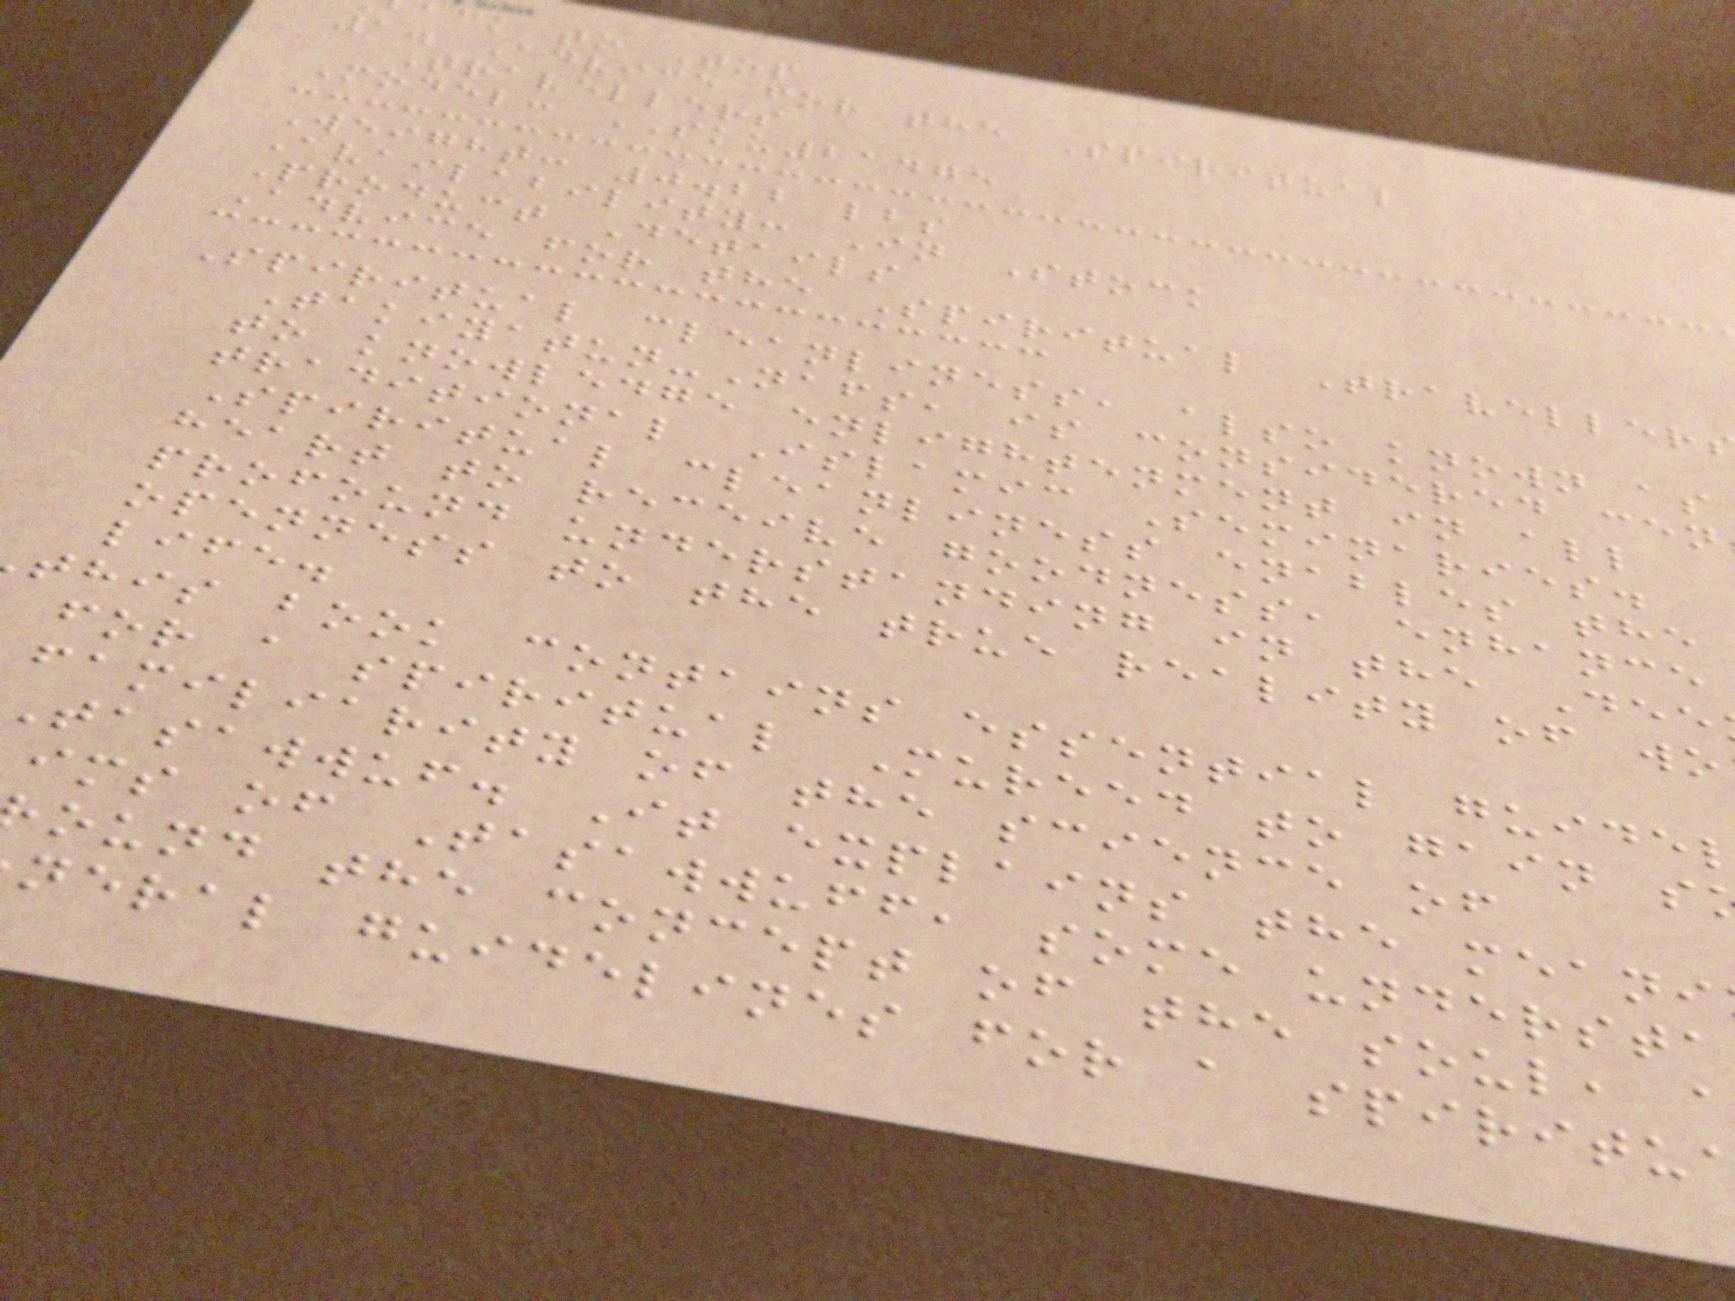ack to Top
1. Advice for the Spiritual
Travellers
Model: SKU21475
Weight: 0.22 lbs
Availability: In Stock
Product Details
Advice for the Spiritual Traveller
Spiritual cleanliness, also known as
Takiyatun-Nafs, is considered cen
to knowledge enlightenment in all
traditional Islamic Seminaries.
Spiritual cleanliness enables the
heart to receive goodness, enhance
profound understanding in the Dee
openness to the true reality of wo
life.
this book contains essential guide
for a spiritual Mureed to gain s
familiarity of the science of
tasawwuf. It explains the meani
ims of Tasawwuff, some understa
ound the concept of the soul, a
neral guidelines for a spiritu
